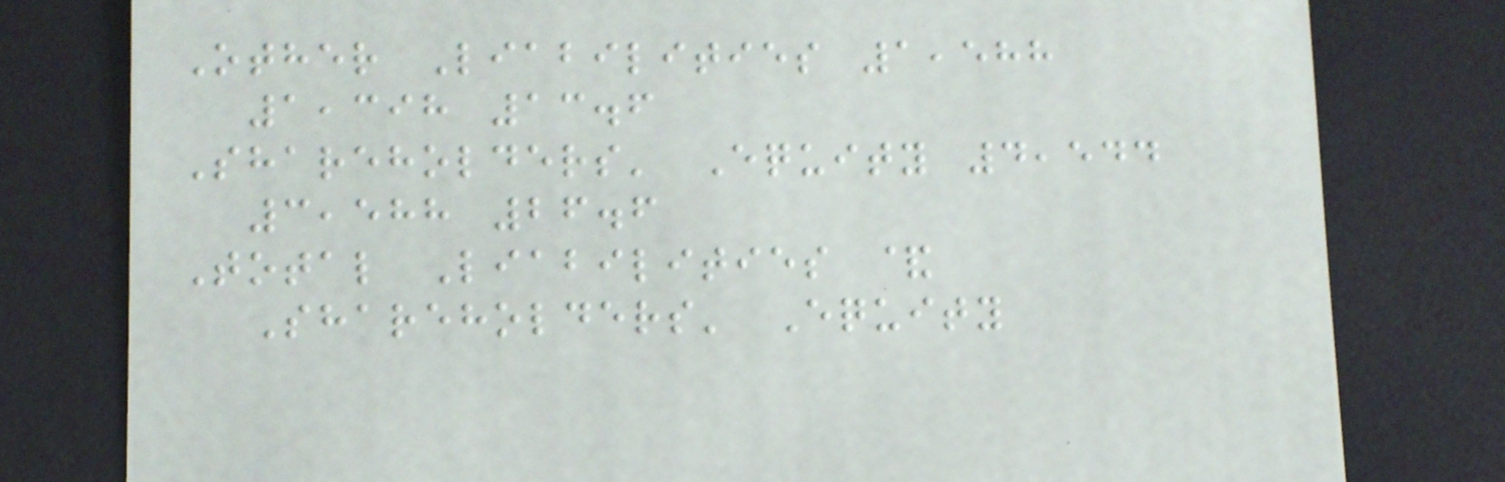Other Liabilities 1,588
1,398 13.6
Shareholders' Equity 4,544
3,588 26.6
Total Liabilities &
Shareholders' Equity
